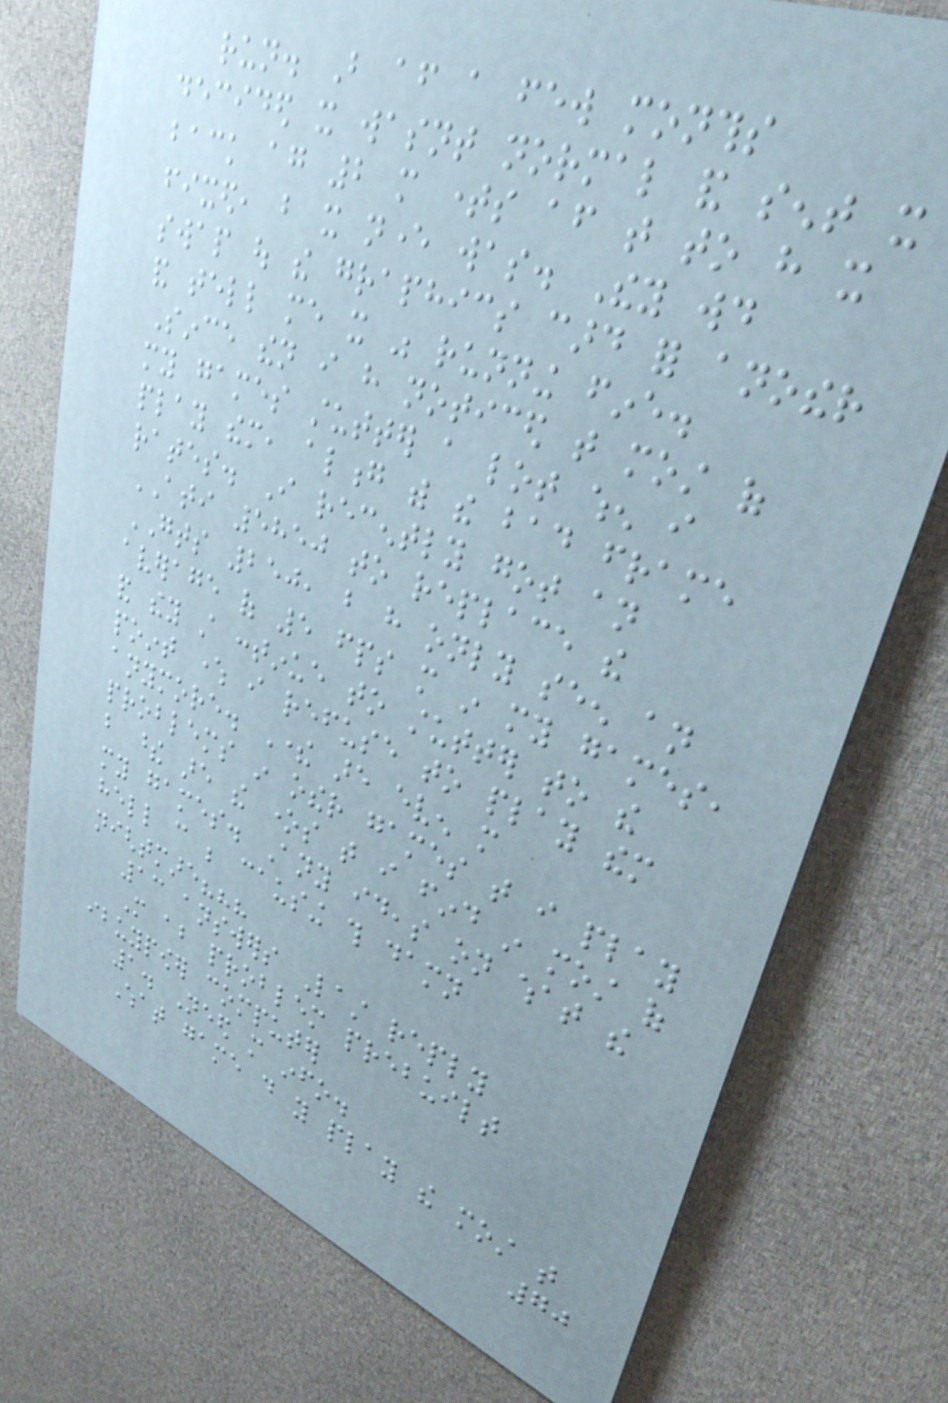run. But after a few months
decided it wasnt normal and sent it
back again 2 more times after that to have it
fixed, but it never was. They would
swap out the graphics card for another
and tell me it was running fine.
Since then i have noticed that most of
my games stutter a lot when i
play them, along with the bad frame
rates. I recently got an
ATI 5850 to replace the
GTS 250, but have only seen an
average of 5 fps more in my games,
and they still continue to stutter to the
point where i refuse to play them
anymore. There are even more
problems in other games that i play
but these are the ones that i find in most of
my games. Any ideas on what the
hell can be causing this damn
nightmare???
13 answers Last reply
More about problem prebuilt
ibuypower computer
1. Need more info.
What game do you play the most that
70
